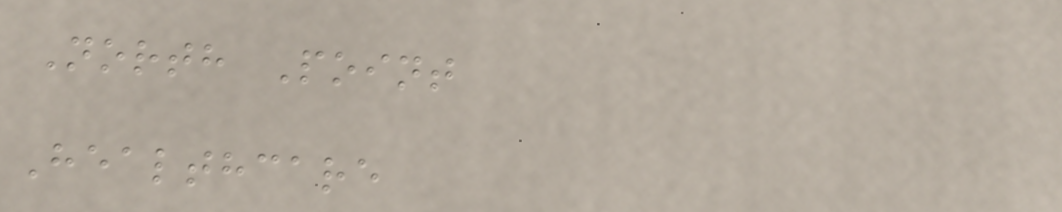North Point
Healthcare
